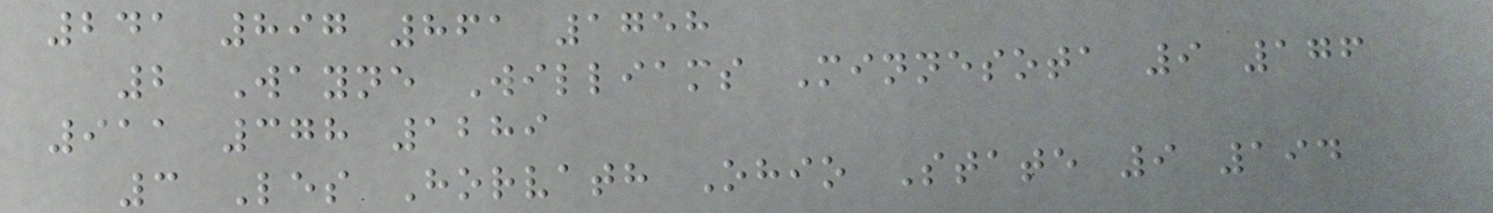241 897 861 1758
2 Wayne Williams Minnesota 9 176
911 378 1289
3 Les Horvath Ohio State 9 194
